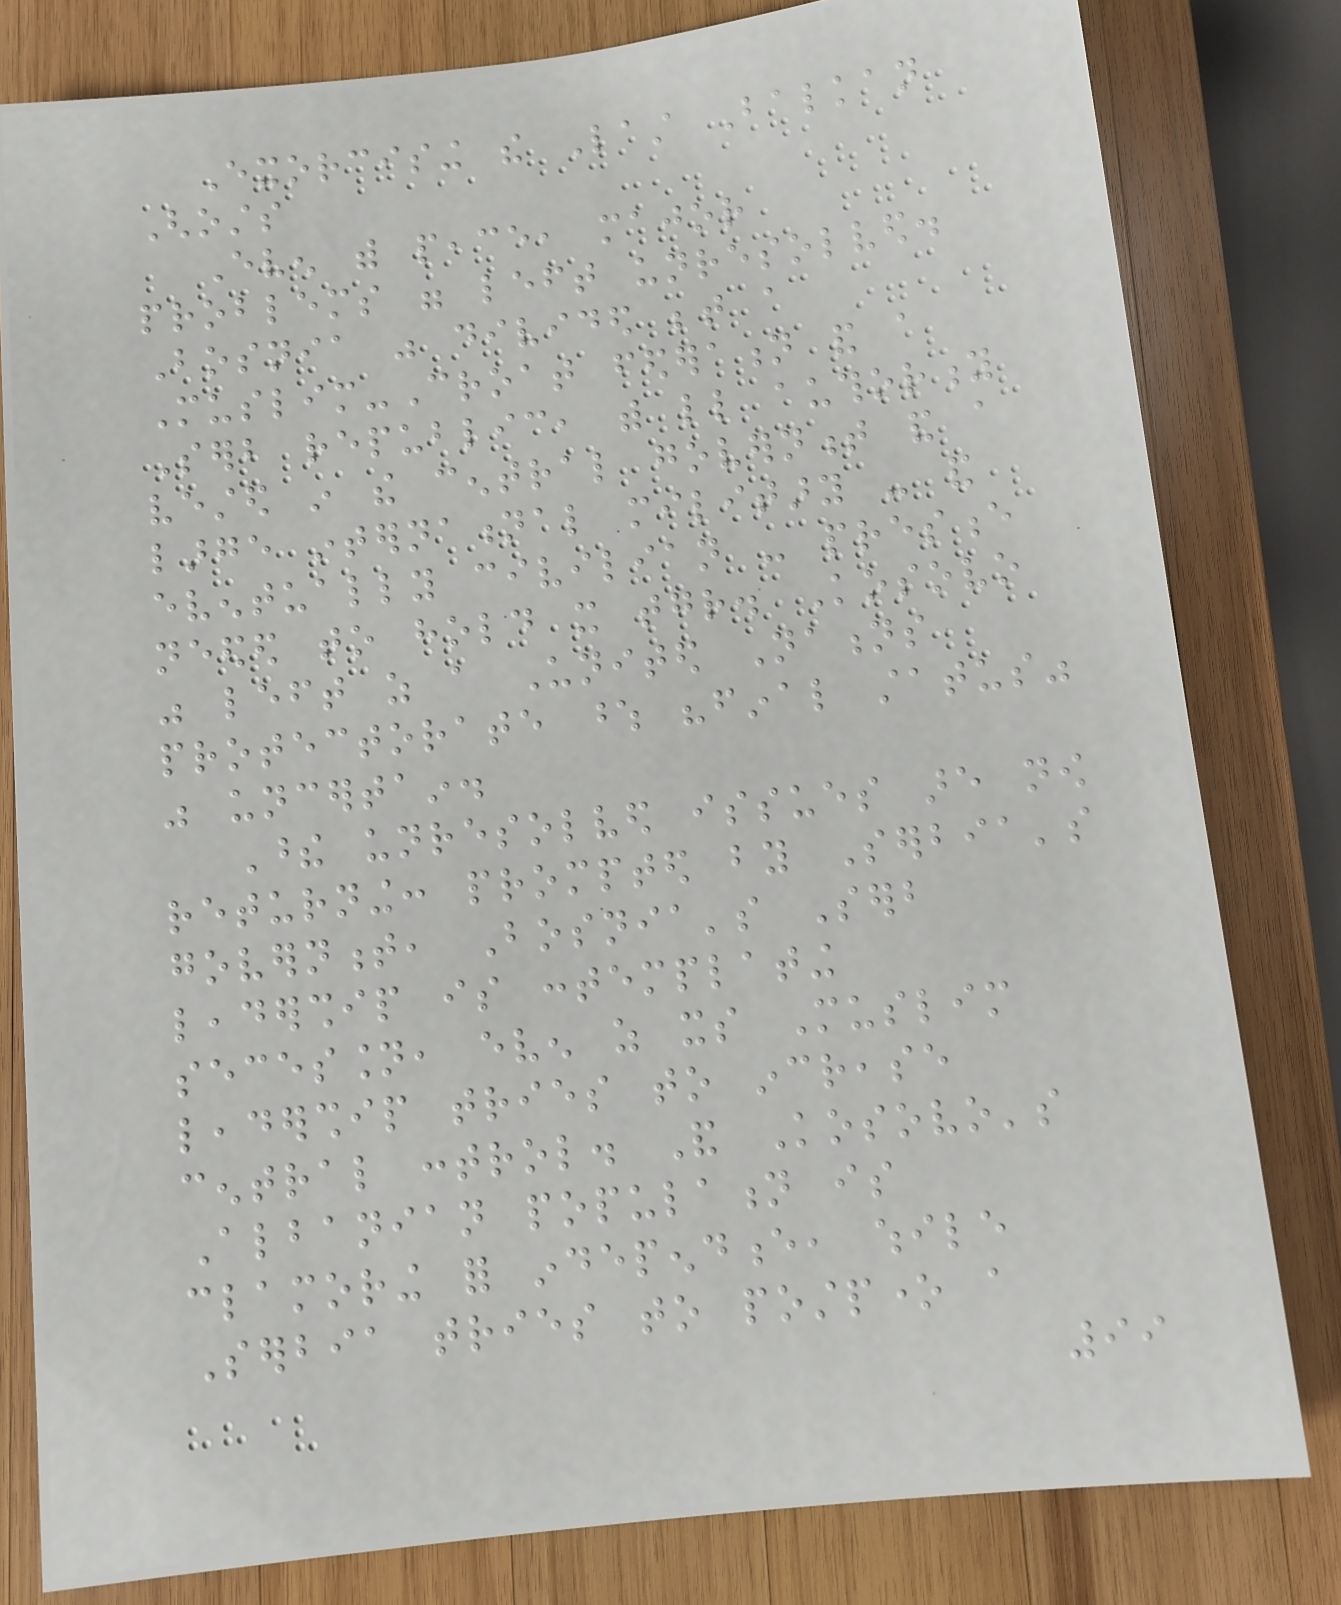Exorcising the Last Balkan
Ghosts
Even with peace, major
problems were left unresolved.
Bosnia was divided between a
Muslim-Croat federation and a
Serb republic, with little authority
vested in the central government and a
large international military - and
eventually civilian - presence
needed to hold it together. Kosovo
was left as a United Nations
protectorate whose "final status"
was uncertain.
These unresolved issues are now
returning: prompted by Serbia's
government, Bosnia's Serb
leadership is contemplating
secession, even as its Muslim
leadership tries to increase
central control. And Kosovo's
Albanian population is
clamoring for independence, while
Serbia tries to postpone a
99
